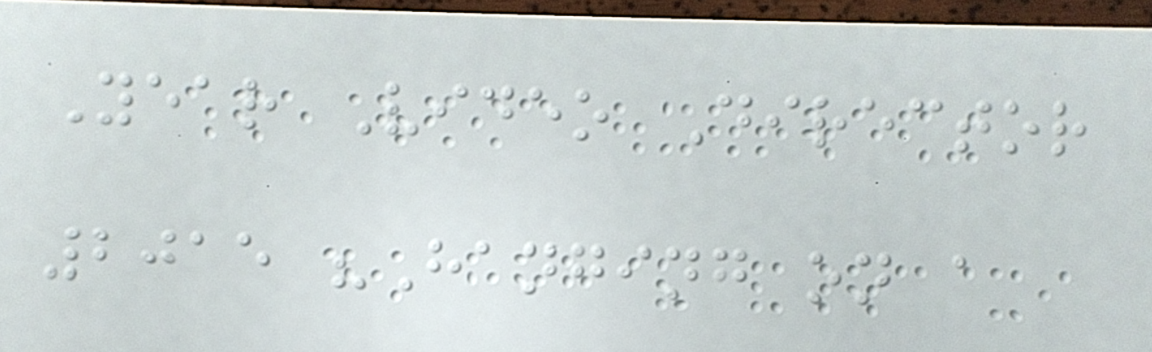Year Video Director
2015 "Hanging on a
